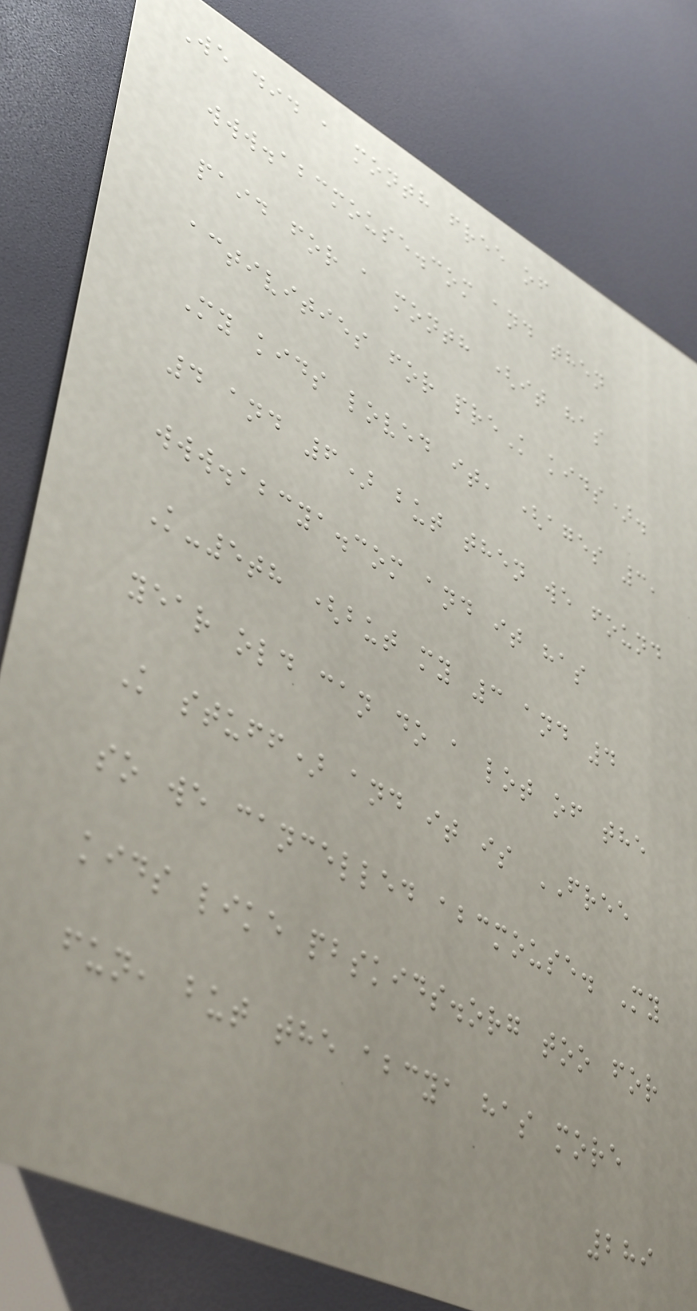We did a month free of
www.abcmouse.com and then
paid for a month (it has
activities for preK kids).
My kids loved it, (ages 3,
4 and 6) but then we found
www.abcya.com and it has
K-5th (but my 3 and 4
year old can do a lot of the
K stuff) and it is FREE
so we cancelled abcmouse. My
kids like pbskids.org too for
fun, but the abcya has more
289
